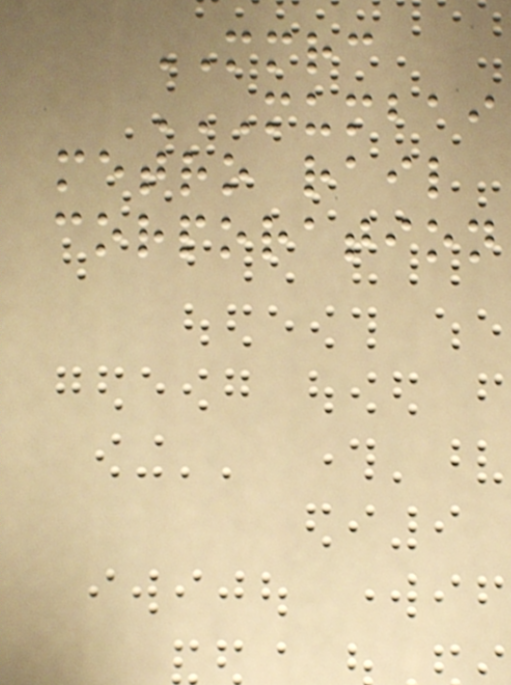MMRC
MUMBAI
METRO RAIL
CORPORATION
